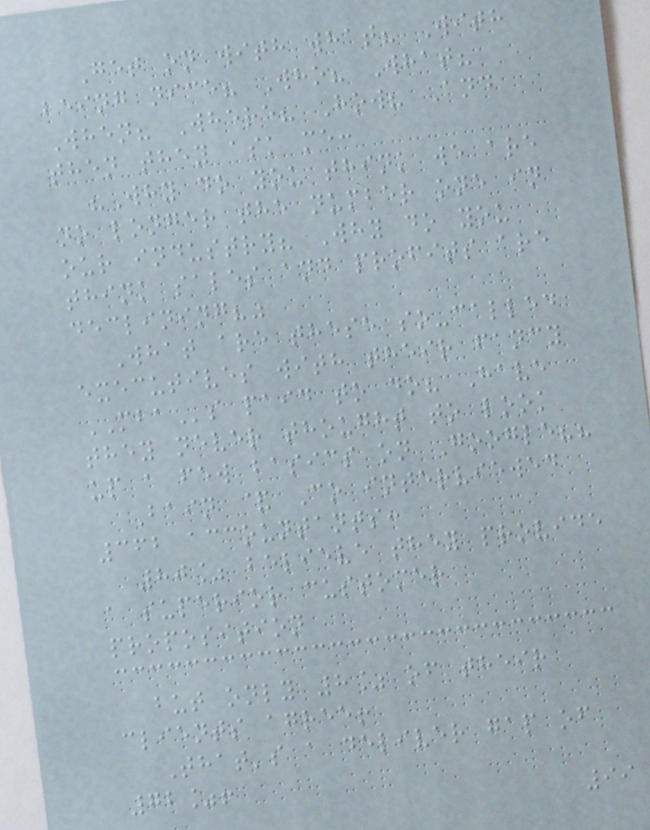Get on with what? With
being nice? Who? What?
When? Where? How? And
then they ask me:
"Why do you think we are
no longer the number one in
our industry? Why do you
think sales and profits are
declining?"
What are these so-called
executives with their fancy
MBAs paid to do? Have
they never thought to look
up a few basics on Google??
Bain & Co interviewed
362 accountants:
80% believe they provide
a superior customer
proposition
but only 8% of their
clients agree!
That's a deliver gap of
72%!
99
